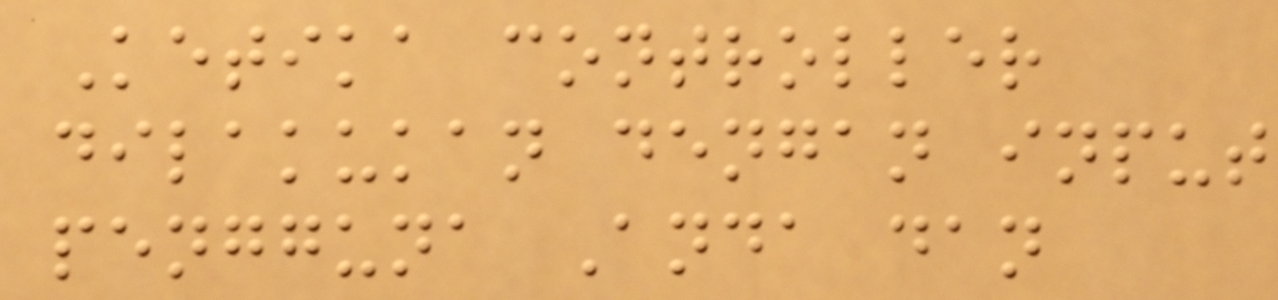Ketika controller
dilakukan dengan input
pengguna Anda dan
